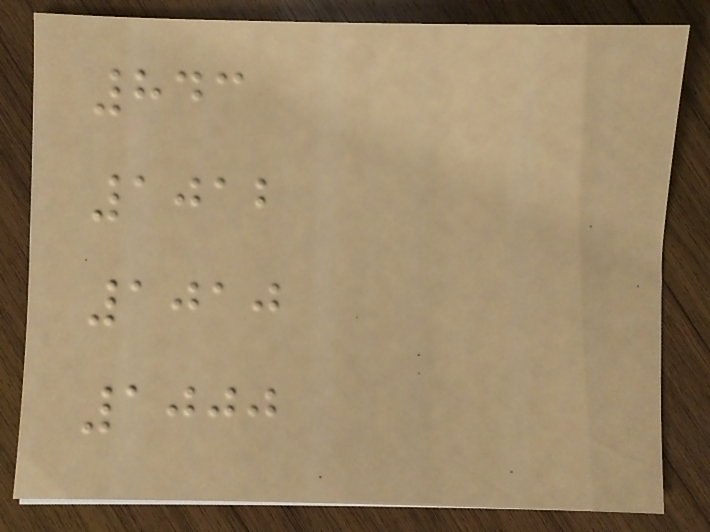843
1012
1010
1000
